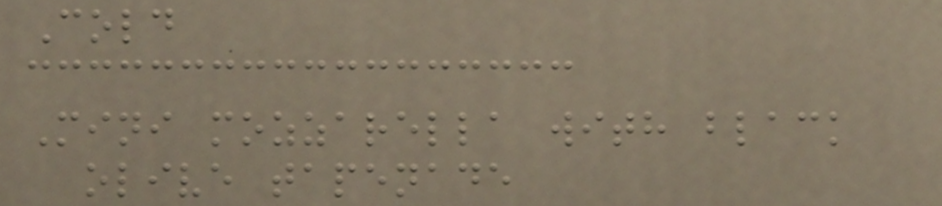Cold
Mini mozzarella with black
olive tapenade
